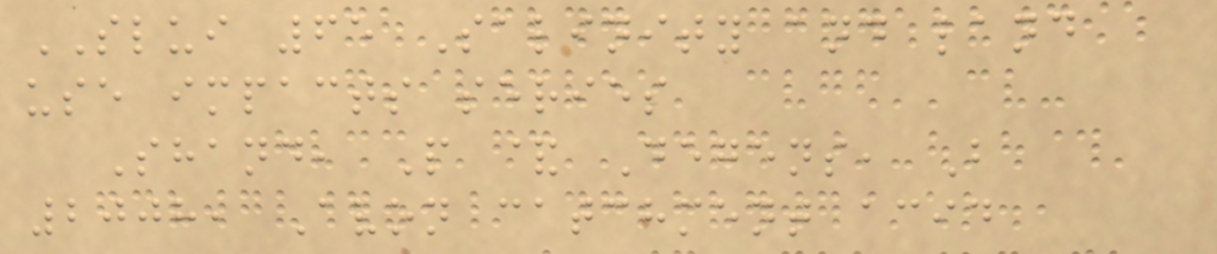SLUI 65 Salinity and land
use impacts series
Shand, P & Degens, B
2008, Avon catchment acid
